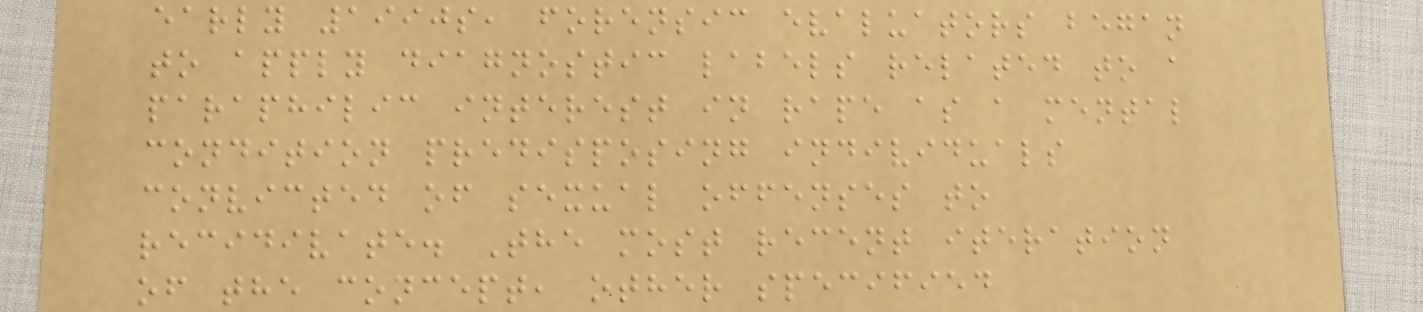early 1990s, forensic evaluators began
to apply diagnostic labels related to a
paraphilic interest in rape as a mental
condition predisposing individuals
convicted of sexual offenses to
recidivate. The most recent iteration
of the concept, other specified
